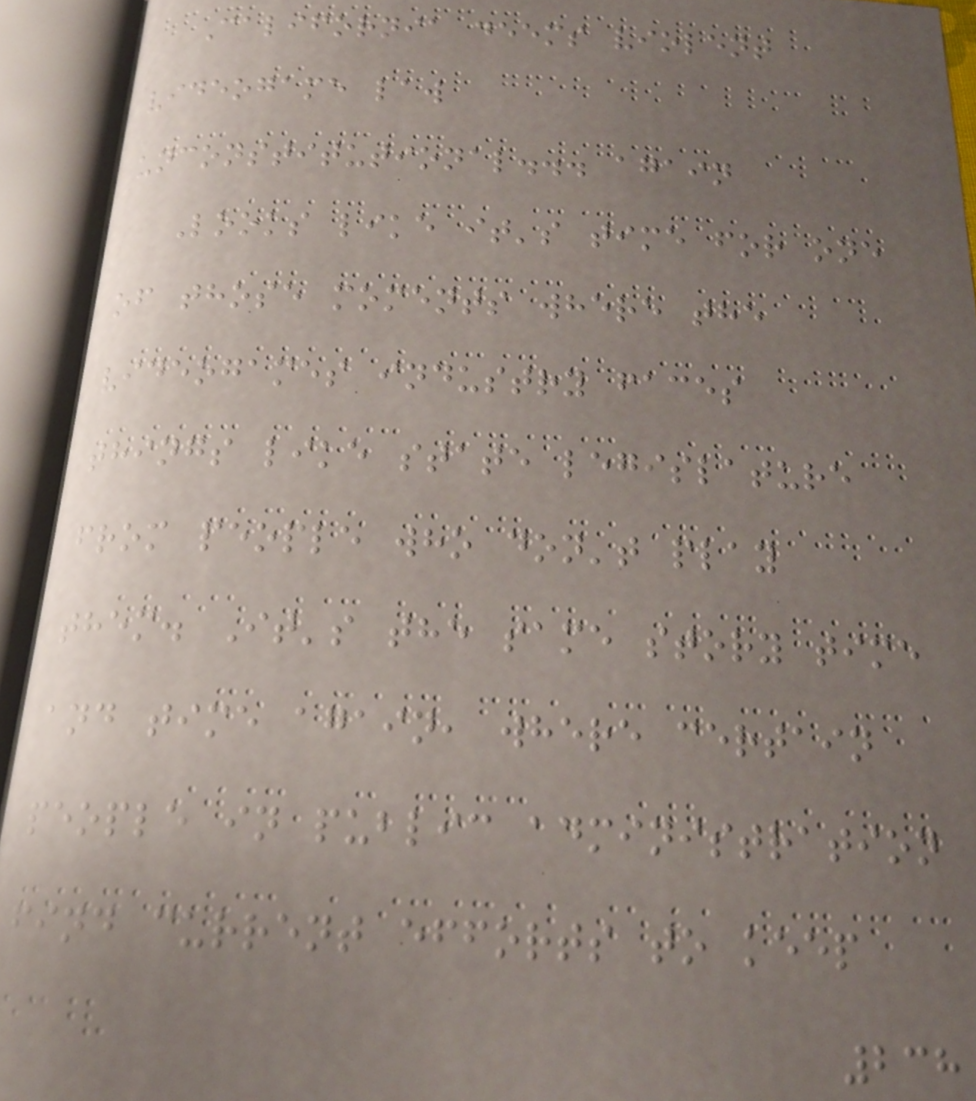California deems violent
videogame law
unconstitutional... again
Looks like it's time for one
of those moments where the
videogames industry faces
things like state legislature
from people who don't play
them. It's the same story time
and time again, where certain
people in public administration
find current efforts to keep
238
